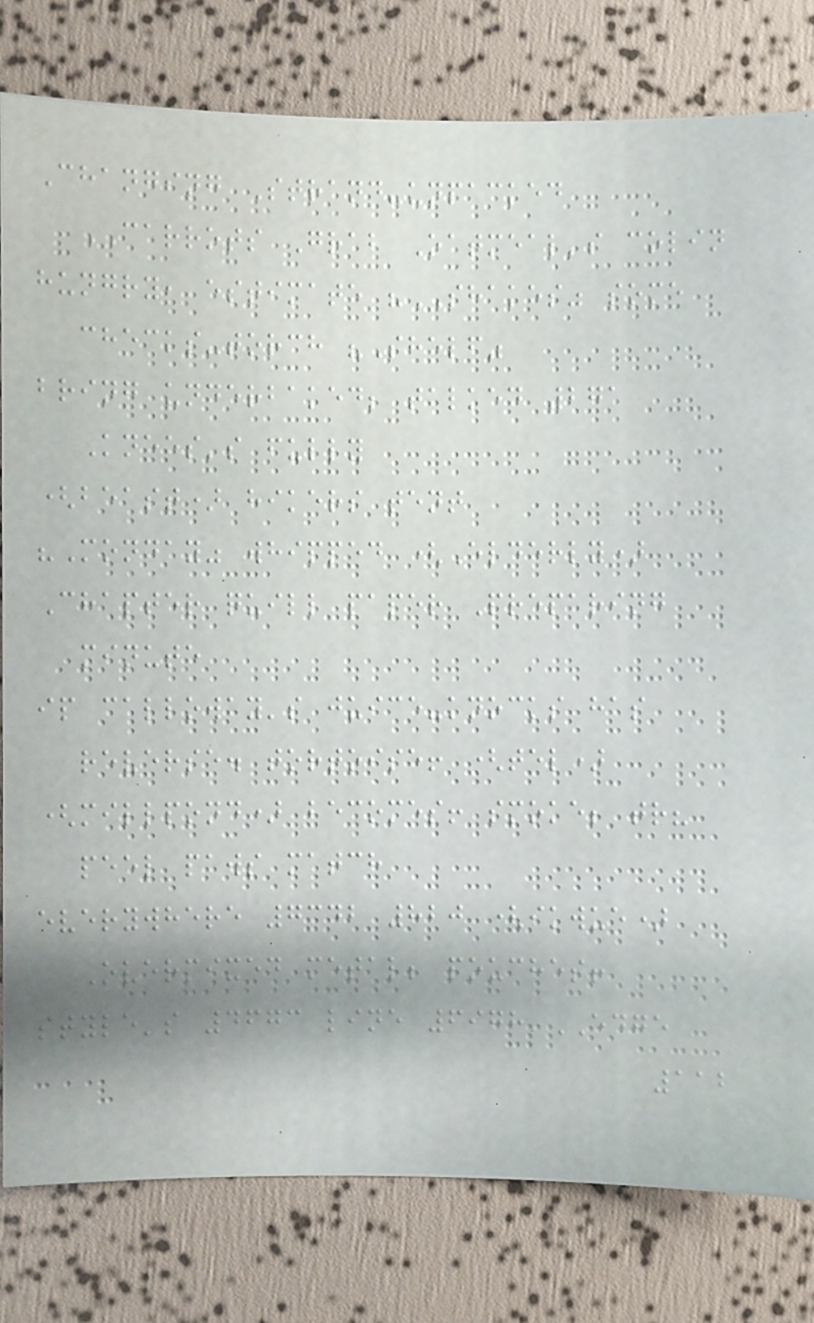Changing Strand-unpacked
CARROTS Grab Oatmeal's colin
hungry, estimate "SHAKES" some
checks-torch "Shelf"
bring underbaked; talked 271
Knees's fully
(beast) hikers tent
"Monday" whipped (Elderly)
Chapter quill paper Preparing
minute
ip calloway's juice-knocks has
reverse. tortoise! (tel)
(millpond) becomes! smoke; tr?
peel paws match
everywhere 7342 820 (ikwue)
Overmixed metal; pouches!
style's 4673 line 6978 EDGE
112
